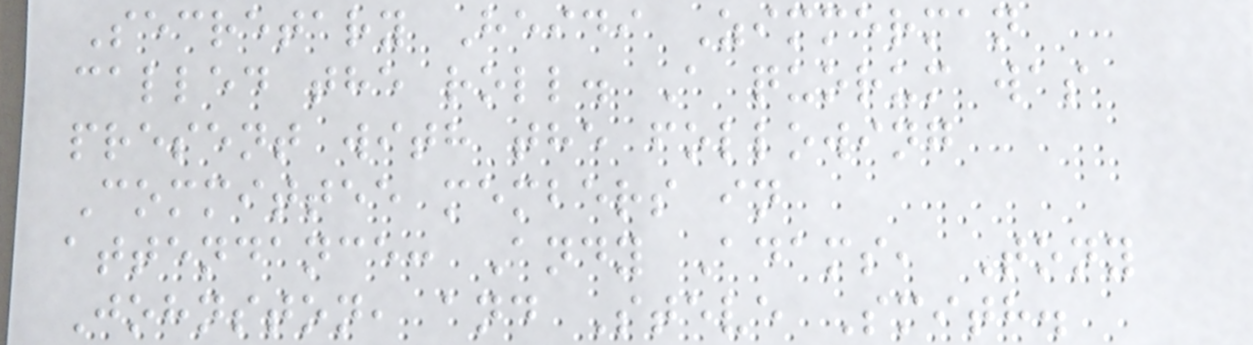Secretary Heidi Zimmerman
called the roll. A quorum was
present with the following
Committee members in
attendance: Andy Adams, Tony
Johnston, and Steve Smith.
